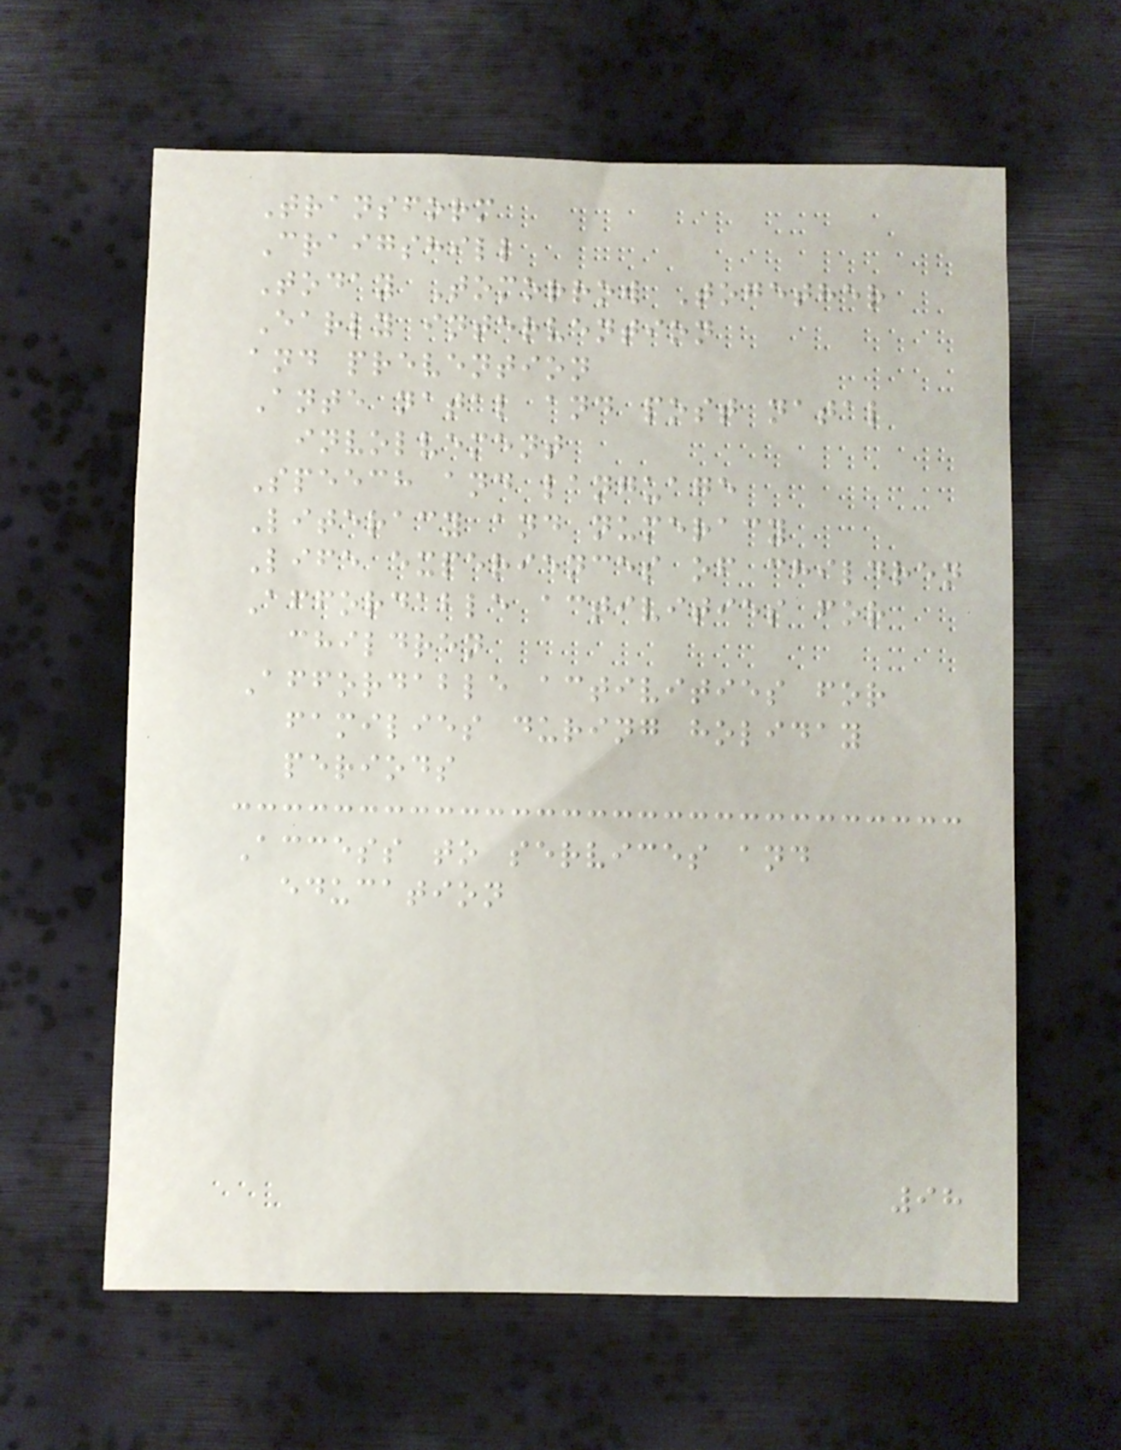Transform
Craigshill
Today Tomorrow Together
Early intervention
and prevention
Ante natal and post natal
involvement
Speech and language
Literacy and numeracy
Life experiences of children
Affordable activities for
children
Affordable activities for
families during holiday
periods
Access to services and
education
98
